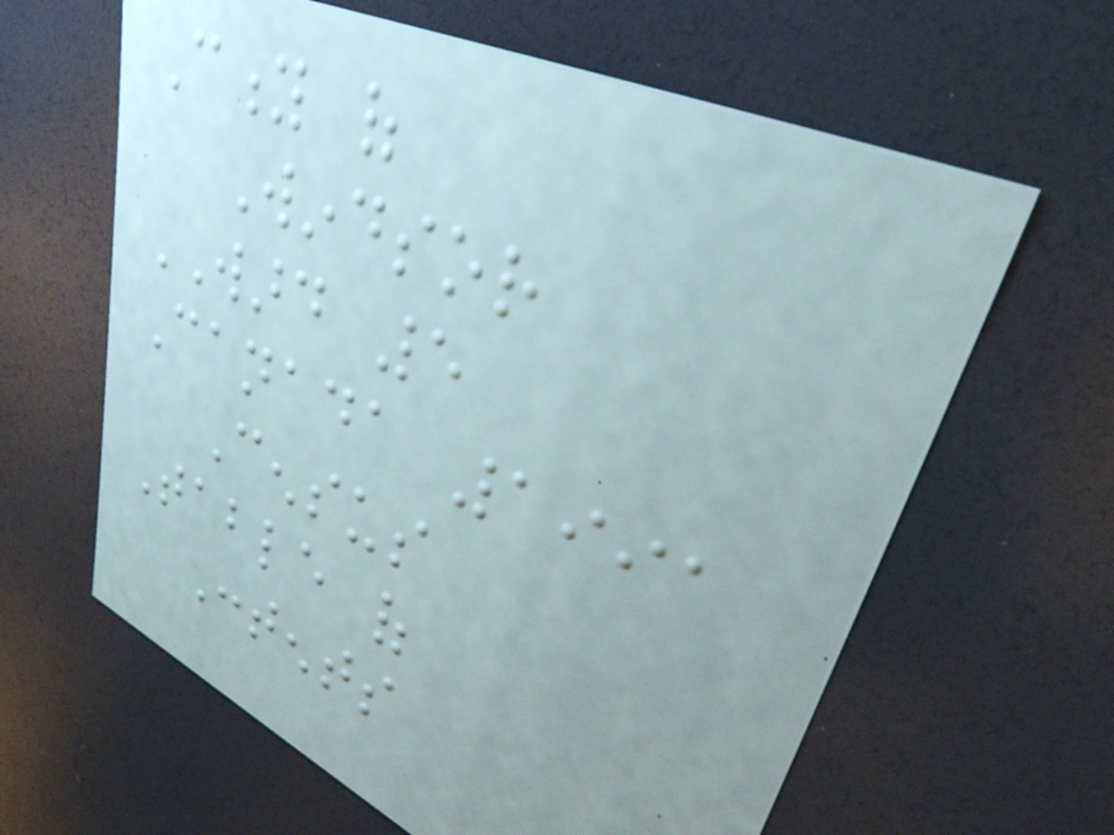City of
Windsor
WARD 5
Canada 1991
Census
Table of
Contents
